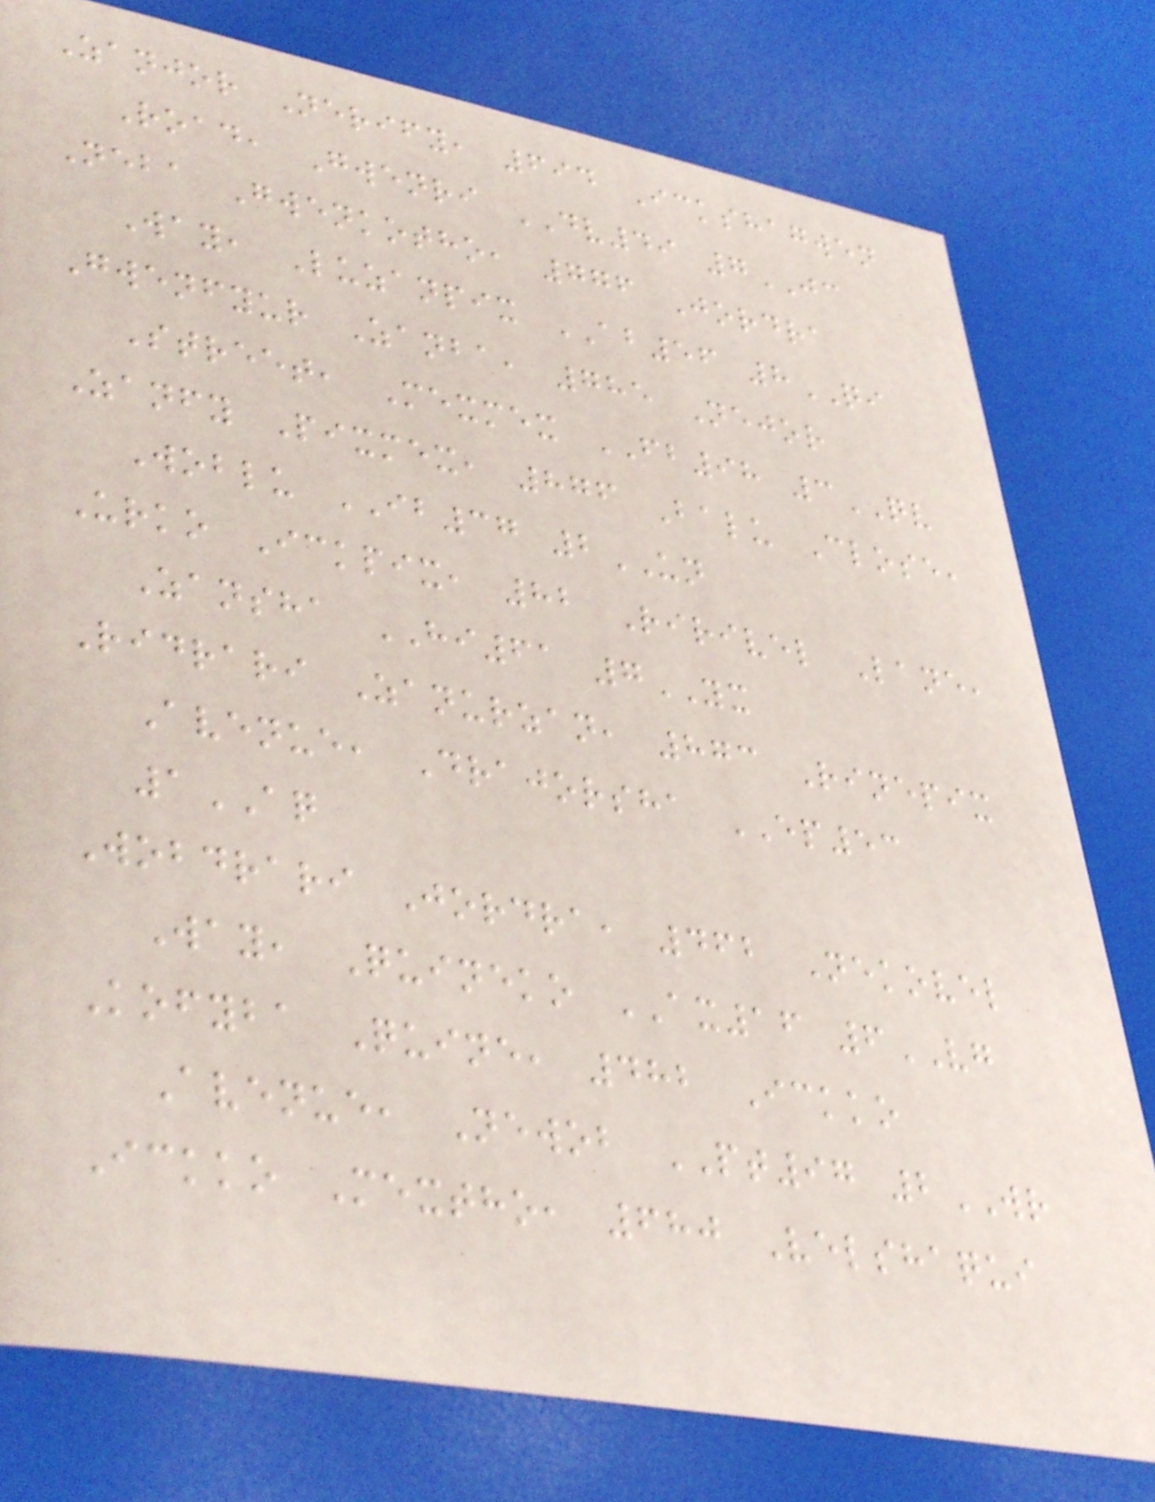Zanjor Nerify, 694 Ickshagwen
Road, Gwenri DV49 7JC
Neba Gwenkotho, 776 Jordra
Way, Luzanpix AB56 8QI
Gwenfyur Zanba, 785 Nejor
Street, Mexmex FB98 3QV
Zanfy Pixmex, 876 Balu Close,
Woblu IB37 2UN
Urko Ickpix, 82 Ririvel Lane,
Zansha HI61 7YX
Ridrari Zanurzan, 873 Rinepix
Avenue, Drajorsha EP53
1AQ
Wobdrari Jordra, 462 Nekovel
Way, Quineko AX16 6VG
Kofyba Quine, 482 Ickko
Avenue, Newob PT97 2WR
Ickko Mextho, 680 Velshaqui
